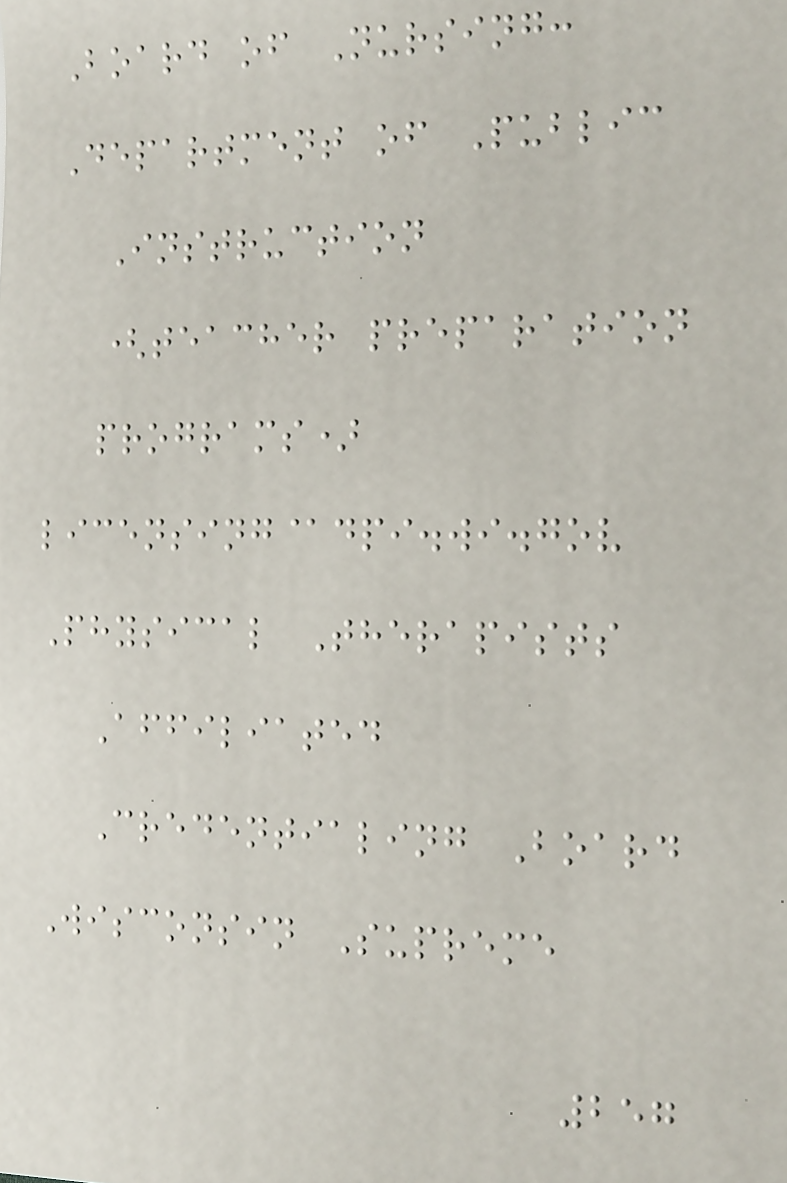Board of Nursing:
Department of Public
Instruction
(teacher preparation
programs)
licensing@dpi.wi.gov
Physical Therapists
Affiliated
Credentialing Board
Wisconsin Supreme
257
